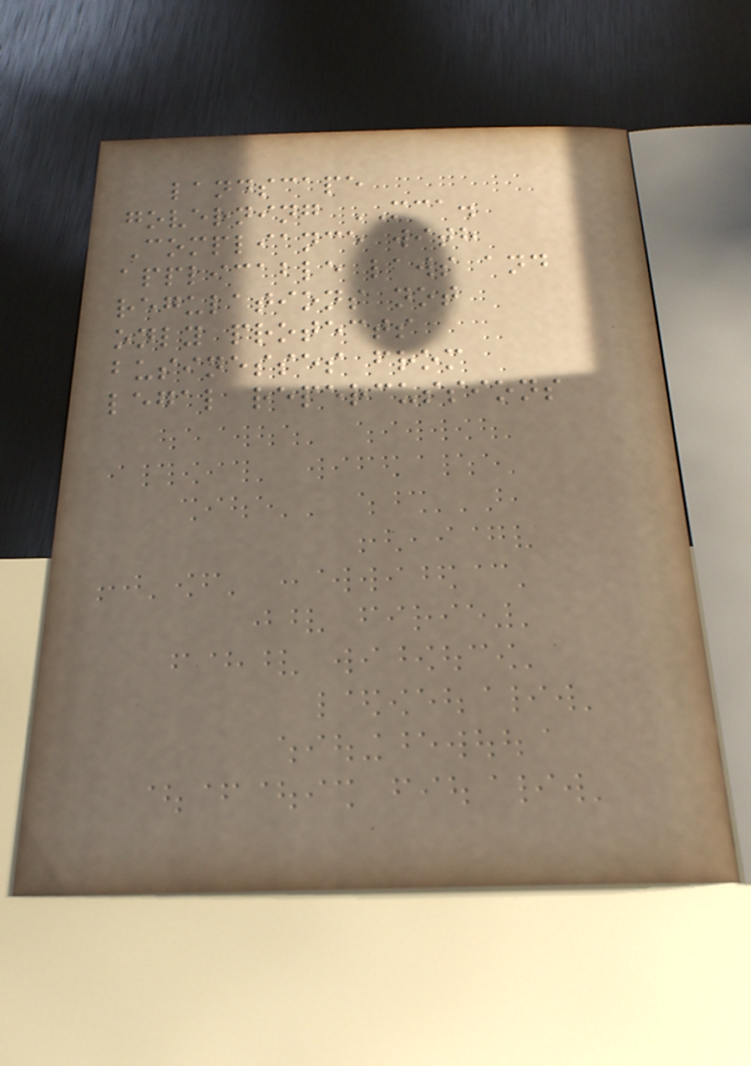landscape
governing MCA.
Compliance with
applicable laws and
regulations not
only protects
businesses from
legal repercussions
